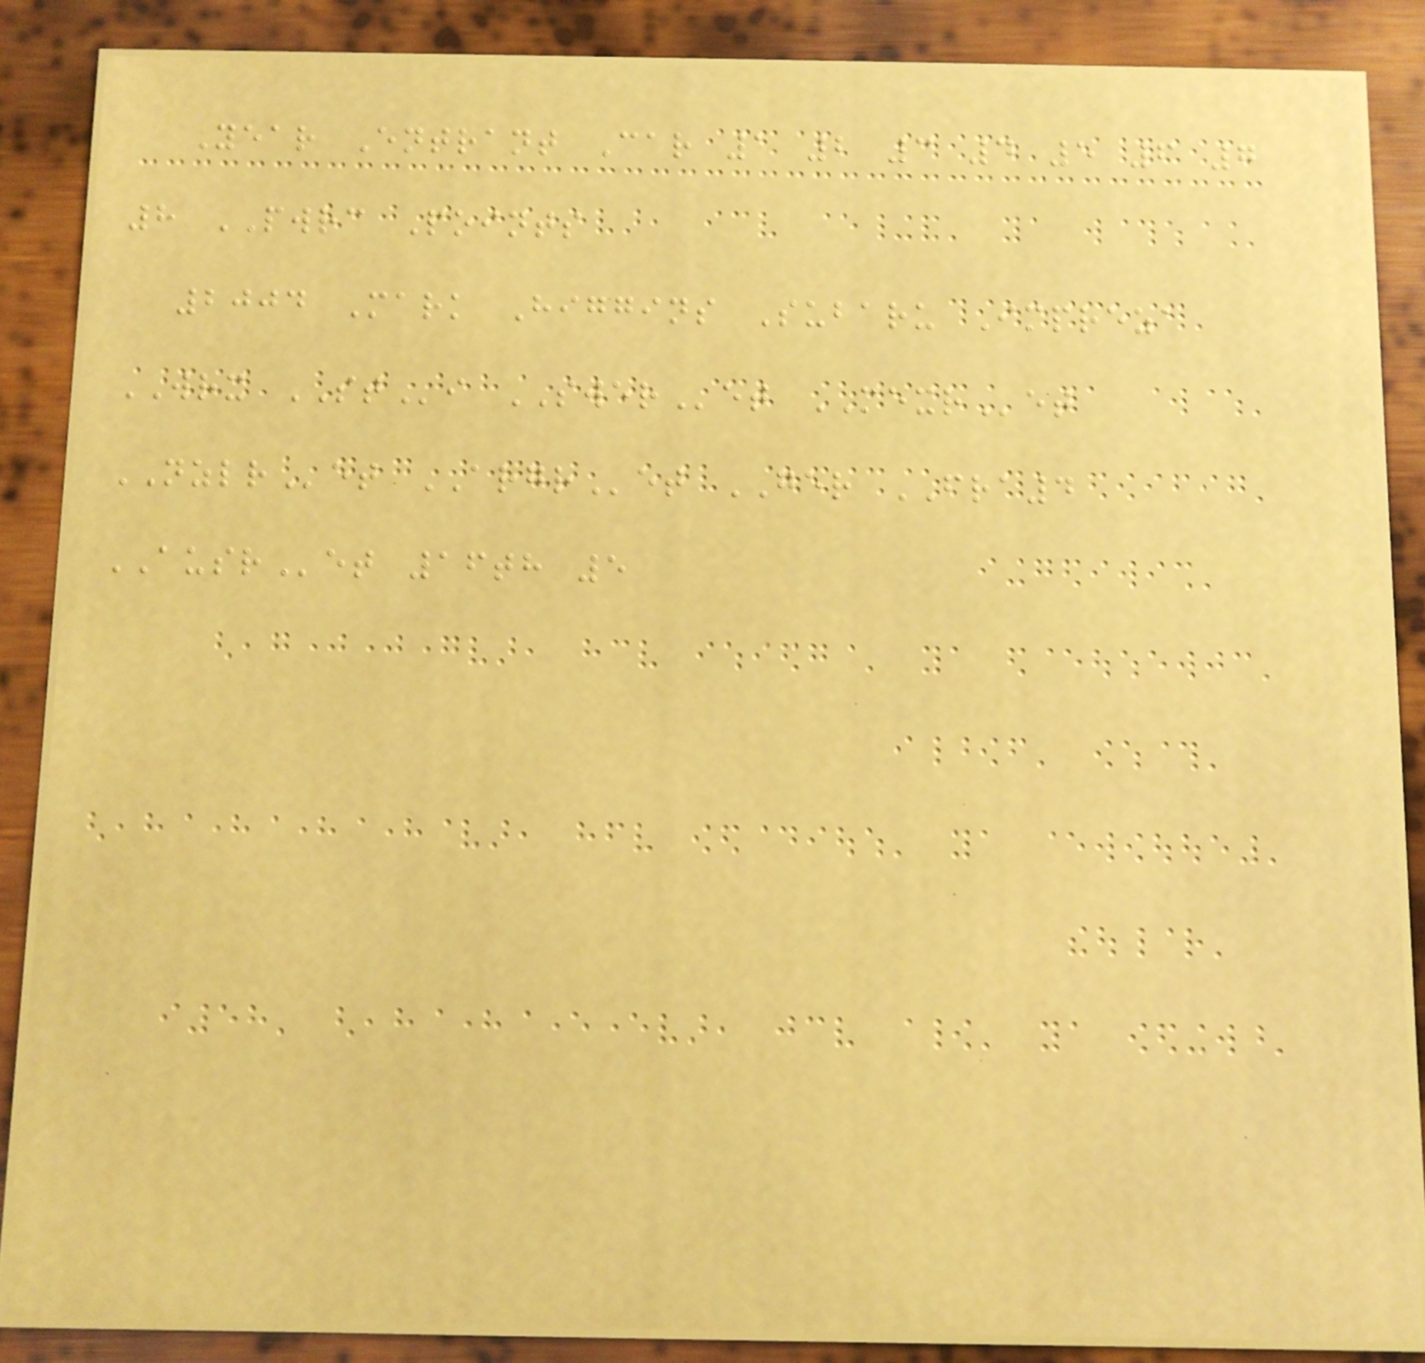Year Entrant Car 1 2 3 4 5 6 7
8 PWRC Points
2004 Mark Higgins Subaru Impreza
WRX STi SWERet MEXRet
NZLRet ARGRet GER FRA4
AUSRet 16th 5
